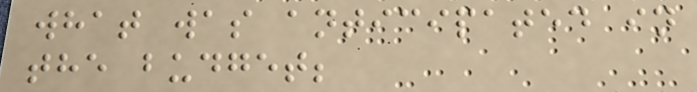what was anticipated in
the budget;
